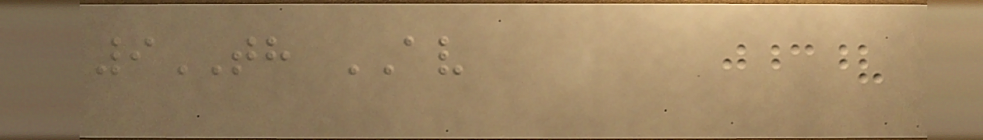9TH AV
